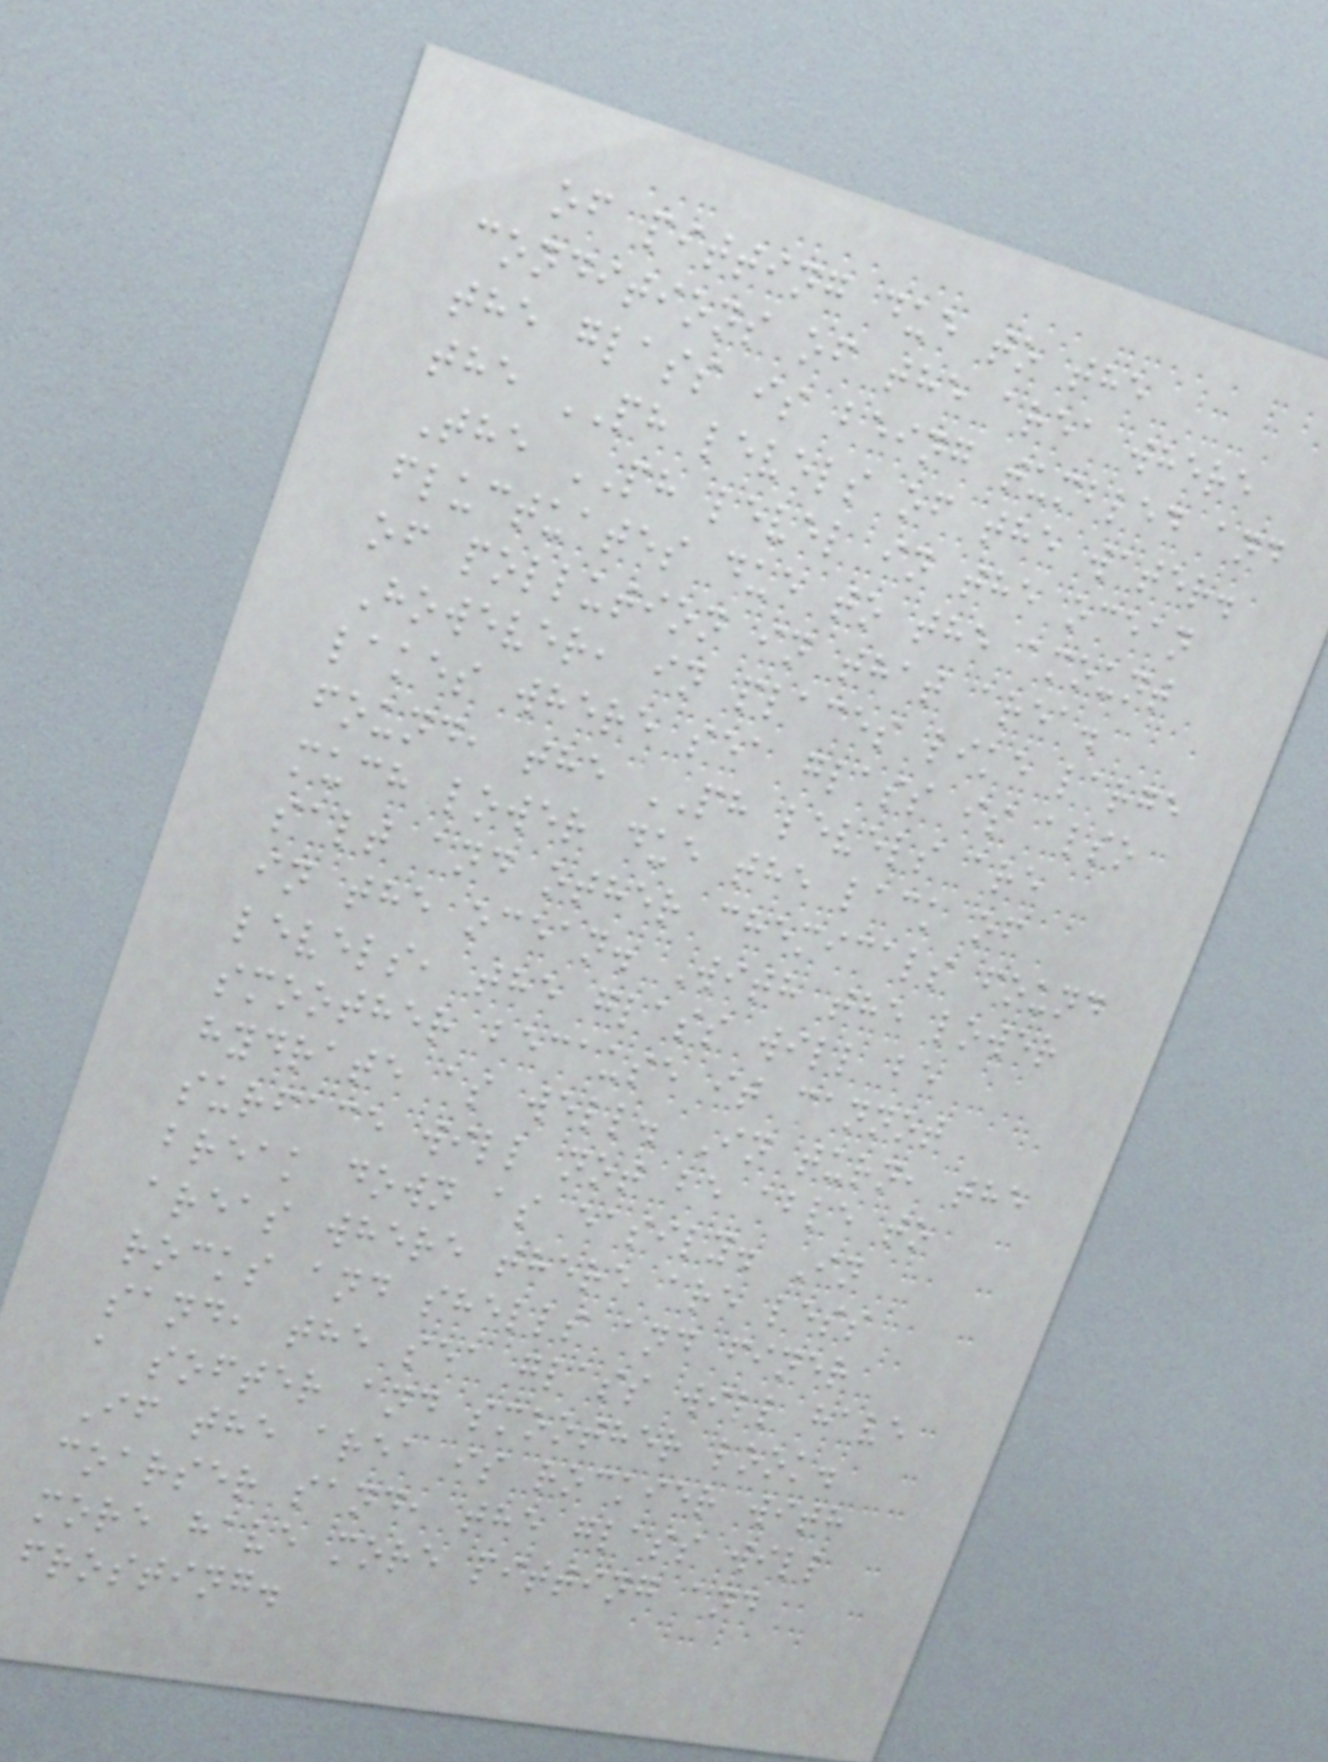of pitting due to the
conditions of the area where
the glass is being tumbled and
the PH levels of the water.
The PH level in the ocean
fluctuates due to the amount
of pollution in that area.
However, in places like large
lakes where sea glass is also
found, the PH levels are
much lower due the lack of
salt and other chemicals found
in the ocean. With the lower
levels, the glass will be
smoother because it cannot
hydrate as well. In turn, the
surface will not be able to
break down as easily. In
areas where there are less
rocks and shells and finer
sand, the sea glass will have
a softer and smoother look.
If the area is rockier with
coarser sand, the glass will
more have more pitting and
frosting.
